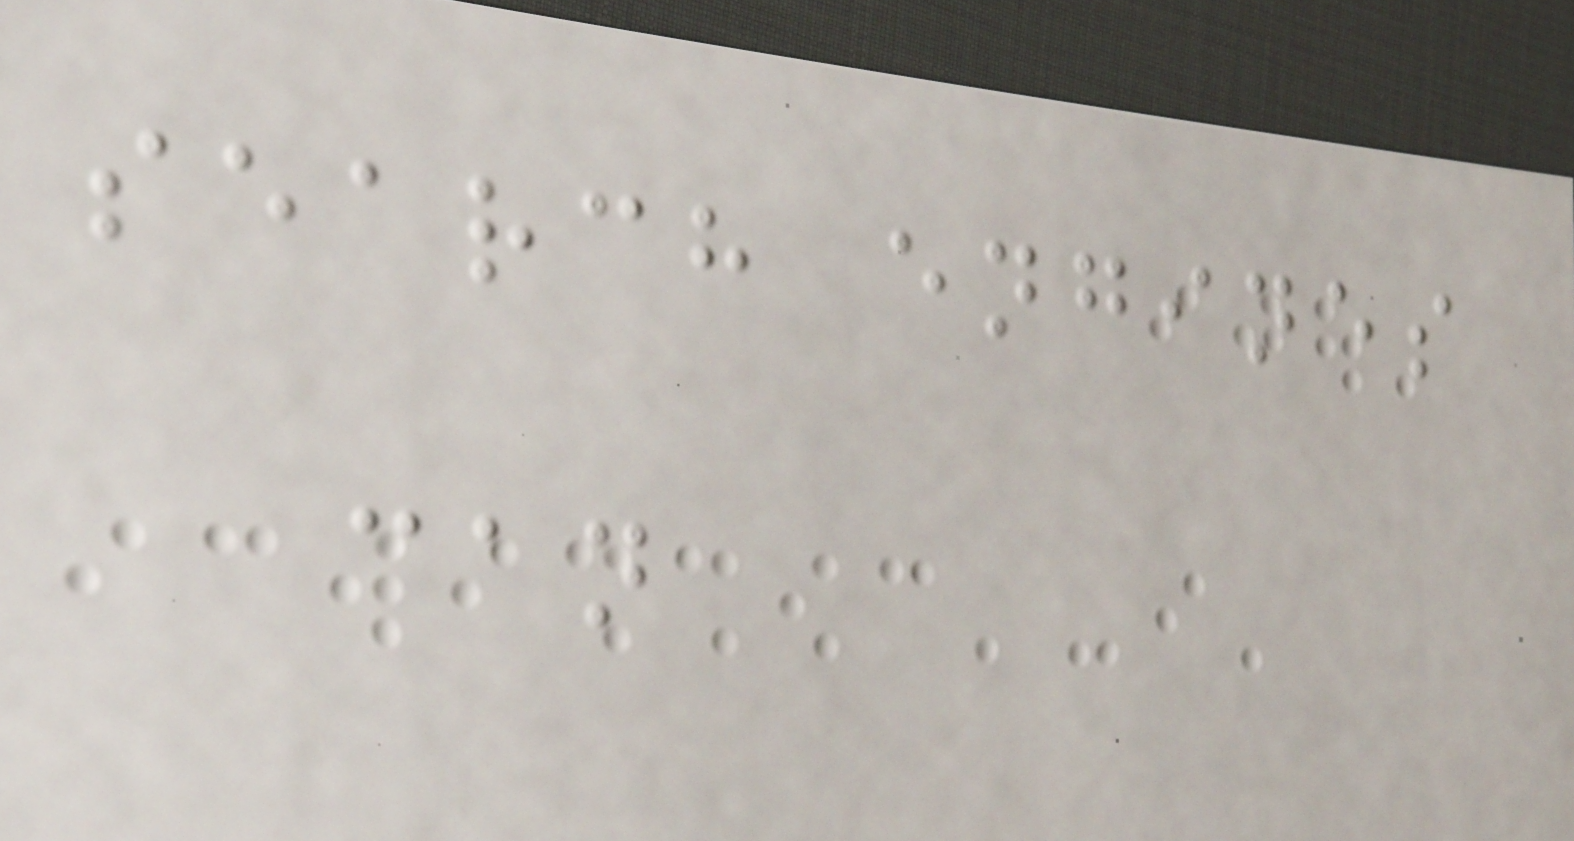search engines
can
